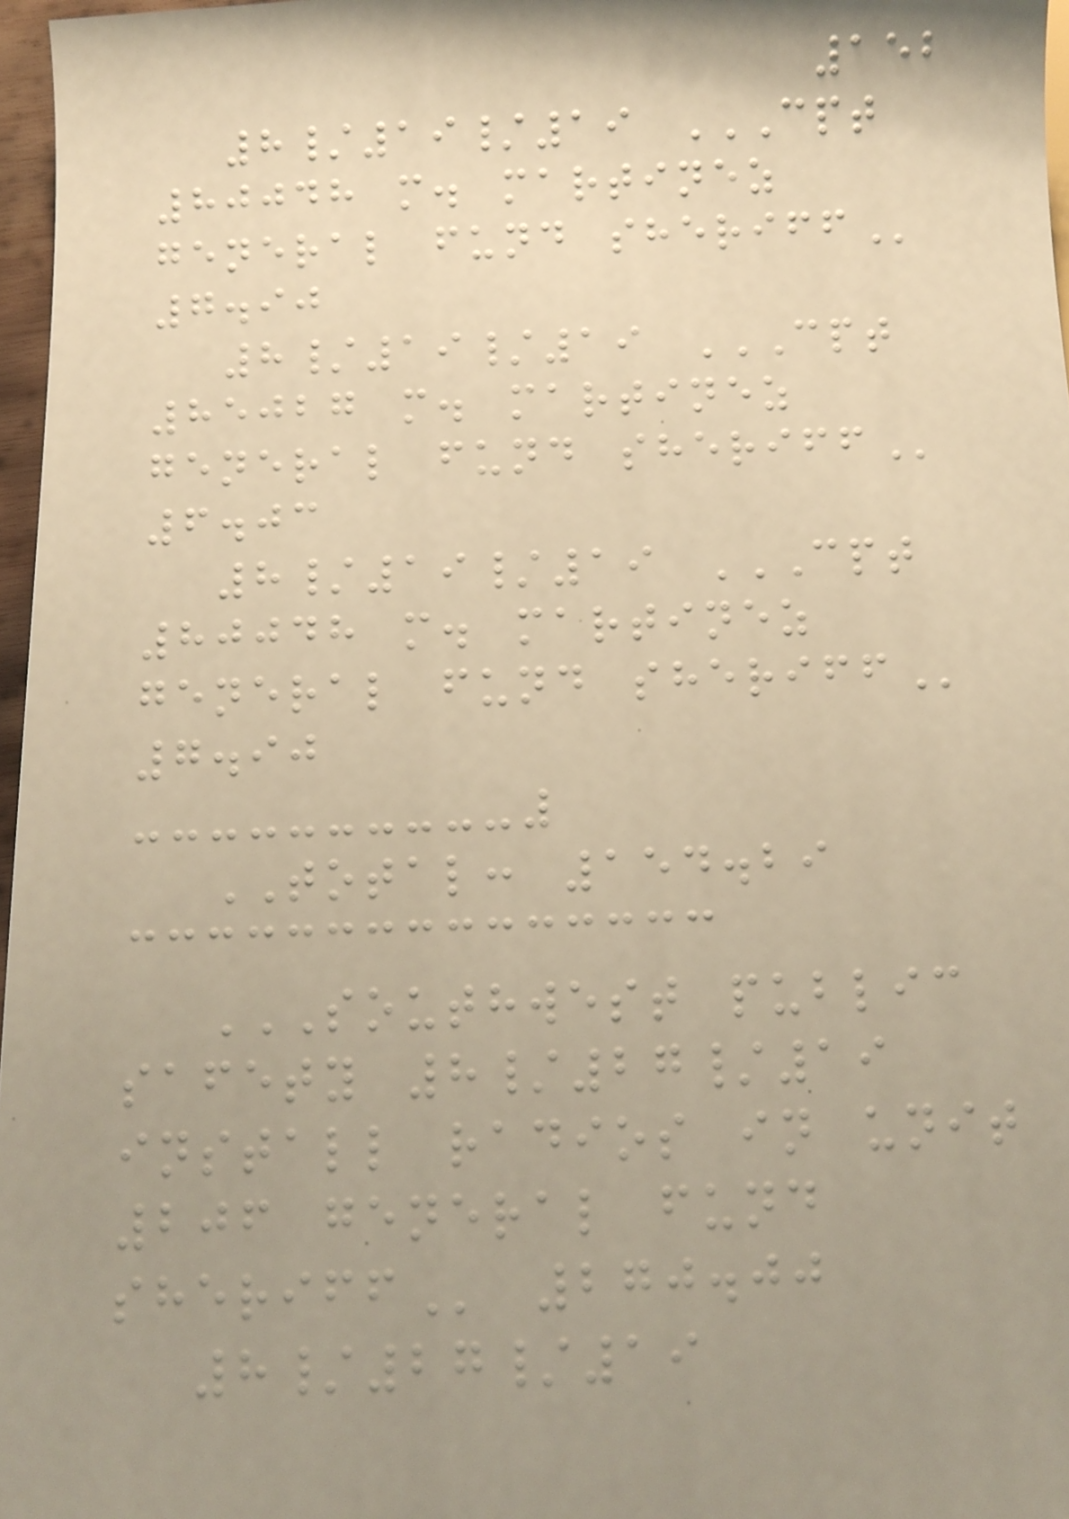152
8/19/19 CPT
80048 M. MARTINEZ
GENERAL FUND SHERIFF
7.90
8/19/19 CPT
85027 M. MARTINEZ
GENERAL FUND SHERIFF
6.03
8/19/19 CPT
80048 M. MARTINEZ
GENERAL FUND SHERIFF
7.90
TOTAL: 154.29
SOUTHWEST PUBLIC
SAFETY 8/27/19
INSTALL RADIOS IN UNIT
206 GENERAL FUND
SHERIFF 270.00
8/27/19
